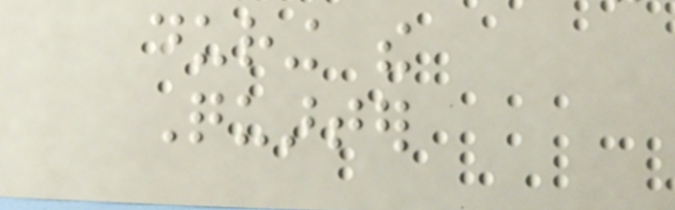during the
Quarter
